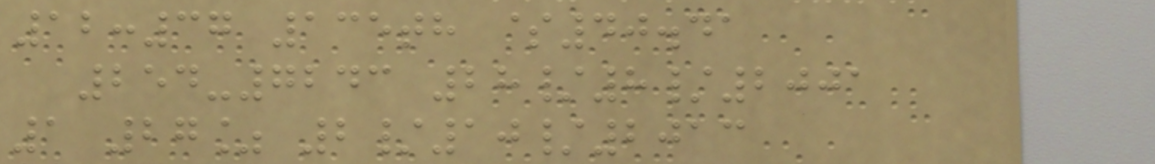12:37 135th $40.41
254-7243 28/8/2001
1 27% 2/10/2013
